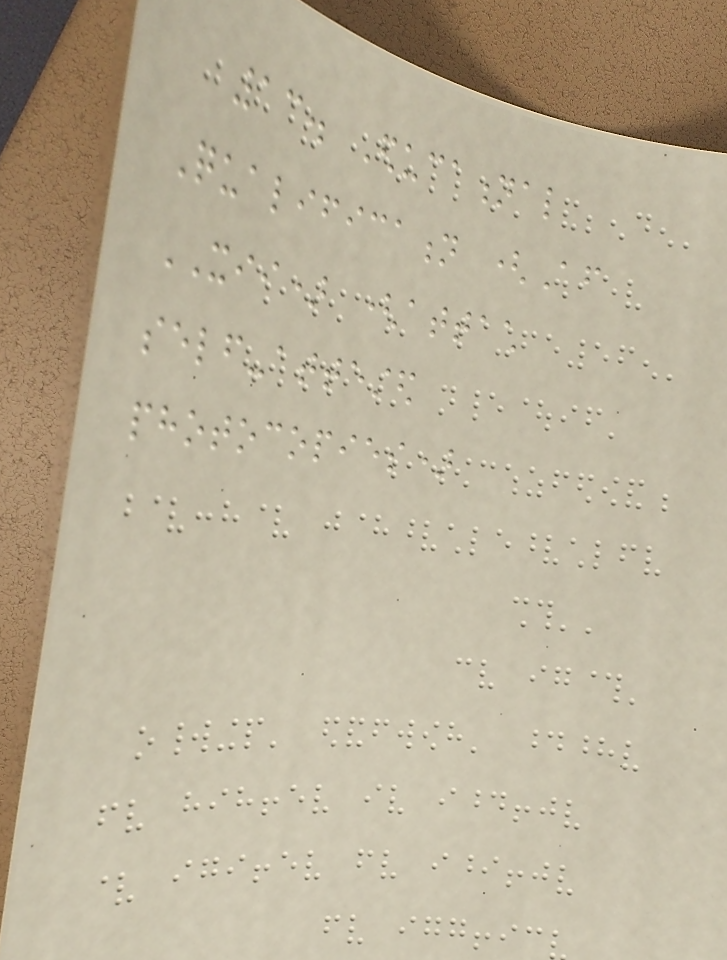13. Educational
Qualification (After
XII) (attach
self-attested
photocopies)
